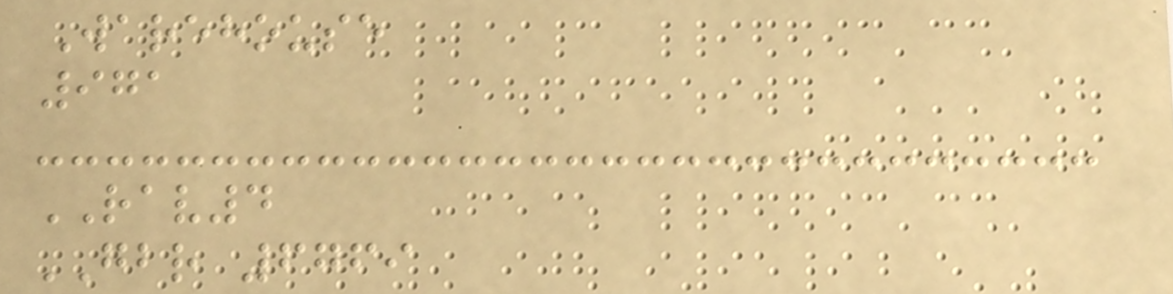Warehouse
971
RAV4
GBR 6769
